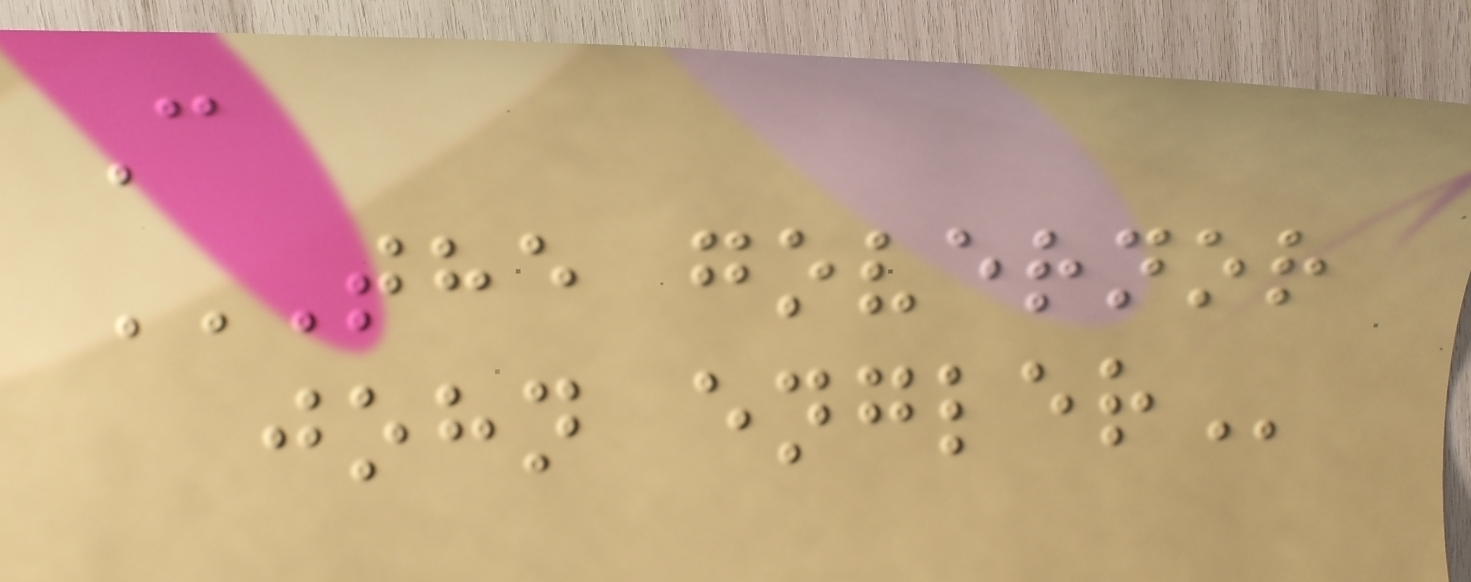C
THE GOVERNOR
JOHN ENGLER
